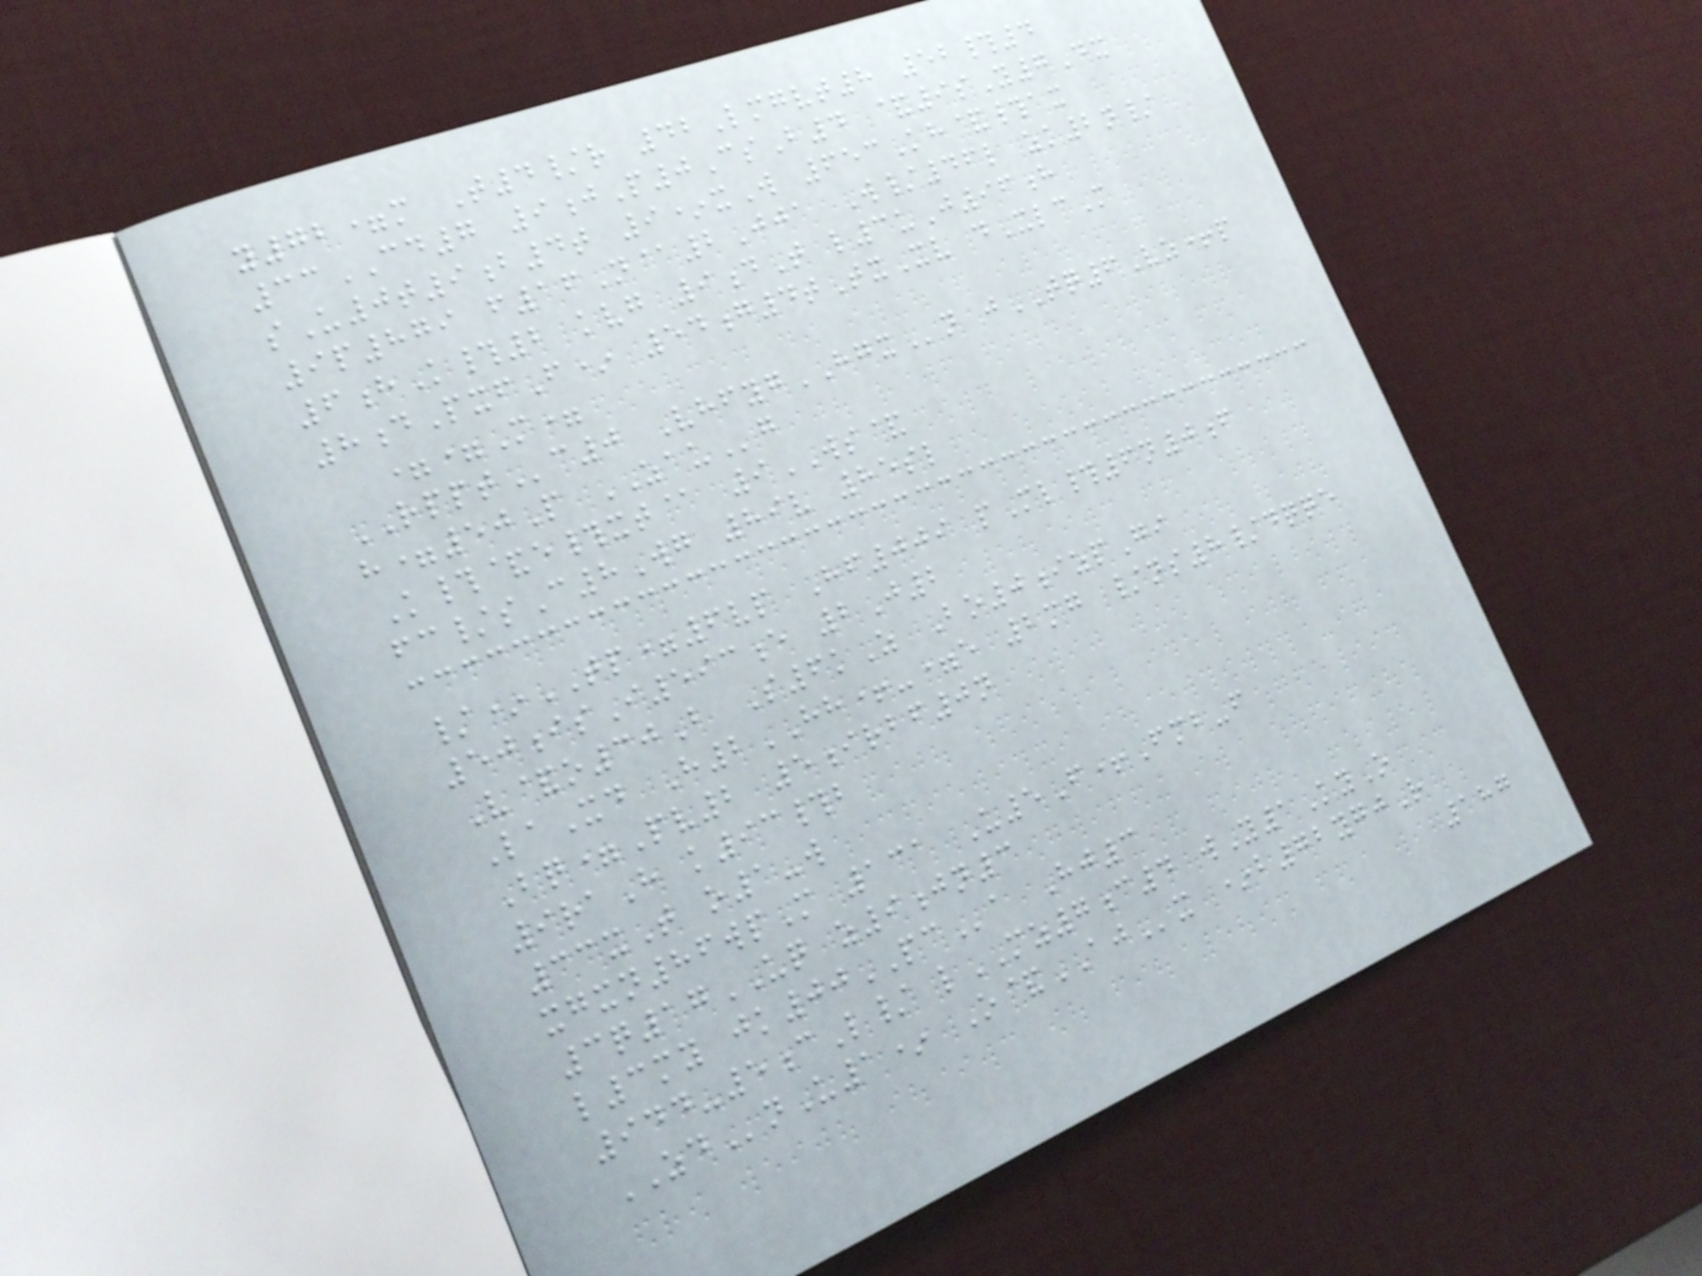y72=m T4/r 42Lmgvt8 52#4
33CD7 9jP0CsB4 &9sY7Dx
sU0t9b4t 9*xW 653Kh&#ax
9p879 f16N@2Jja W/46l zk2n/
6hK#2 kvg 9dT l3uJ96h
8dPxfF* 54g4tTxXv dXlcM
==M=
RPPTc0 VhfygHGXn jTQ6Vz+p
h=50P ZAUg
K#&e#xt@ 9WS&
fc/sC8Wg 89v 85sl
/*TP=6vp Hf009 pMl#6n0f
50isI593e 2J2
V&o30B S6kZ Bo0izpGi
LaXd H2HH+-=e 2mg /ns8/dqqe
Bq=Pv2 5irbf0n
9raH k93#b
33xT o1-w
xgxn86wpM 131 U5F+Fmb-f
3q17UQ z9jn3
l3my jk00PCa Hj3
944-5cL/ lMZ7c4 wY1KyO
ZDnU1* O&AJx *b72ygjR
187
